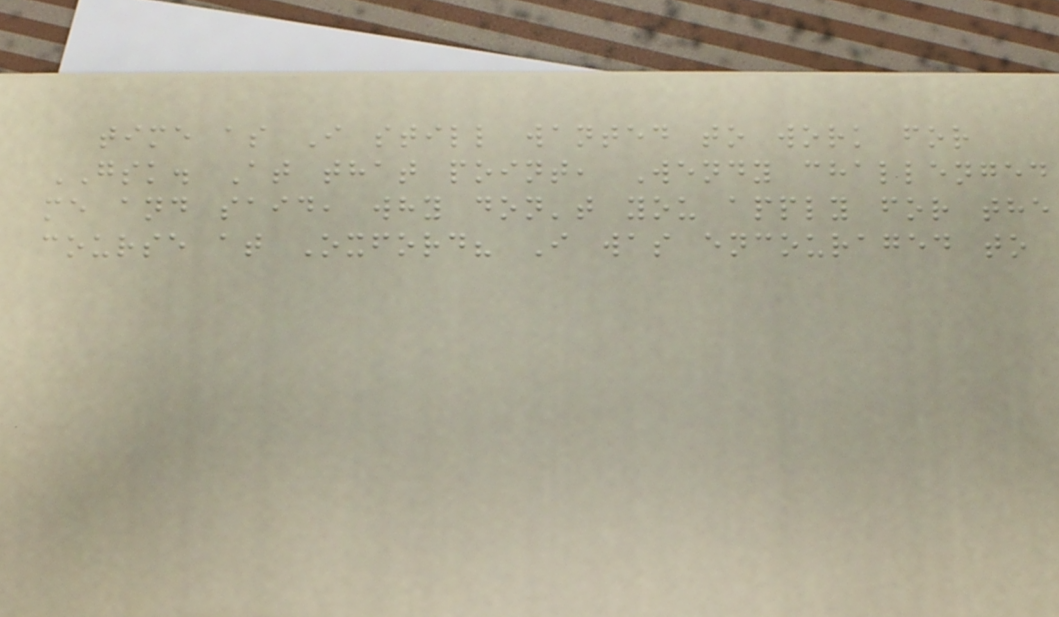time as I still wanted to work for
GSK. At that point, Wendy challenged
me and said, why don't you apply for the
course at Oxford? I was encouraged to
